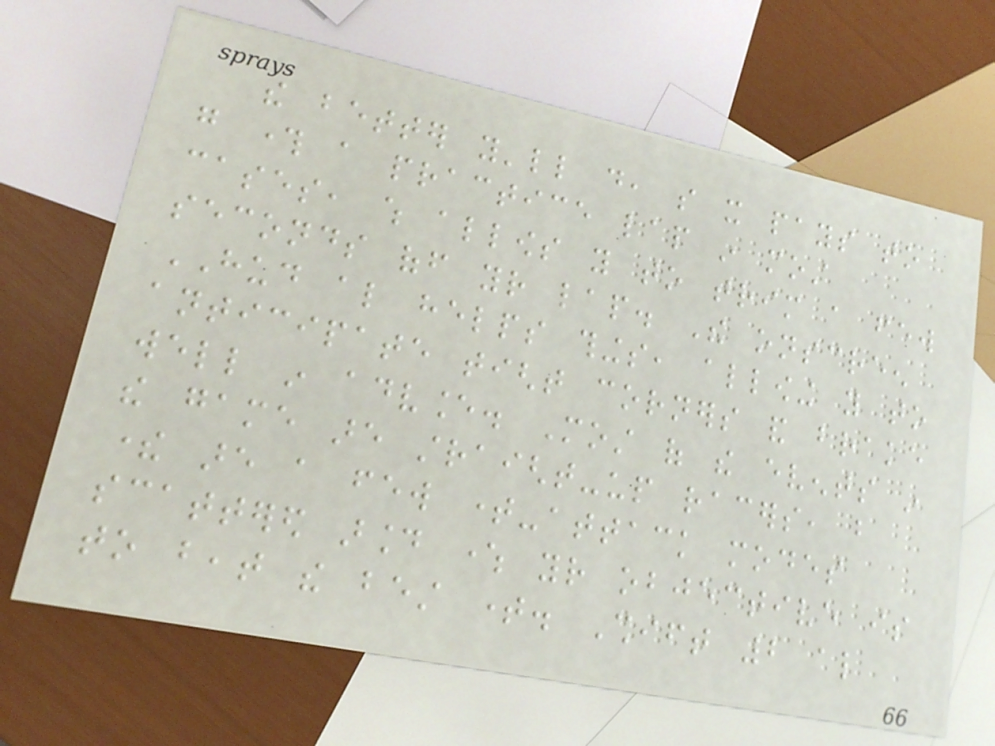the better you'll do, so it pays to
go through a practice lap in most
cases, which allows you to trim a few
seconds off your lap. The onscreen
HUD also helps things, allowing you to
anticipate tight corners and brake
well in advance. Most of the events in
the game are straight-up racers, but
there are a few time-attack modes
scattered around where your objective is
to beat the best time. Shift 2 also
